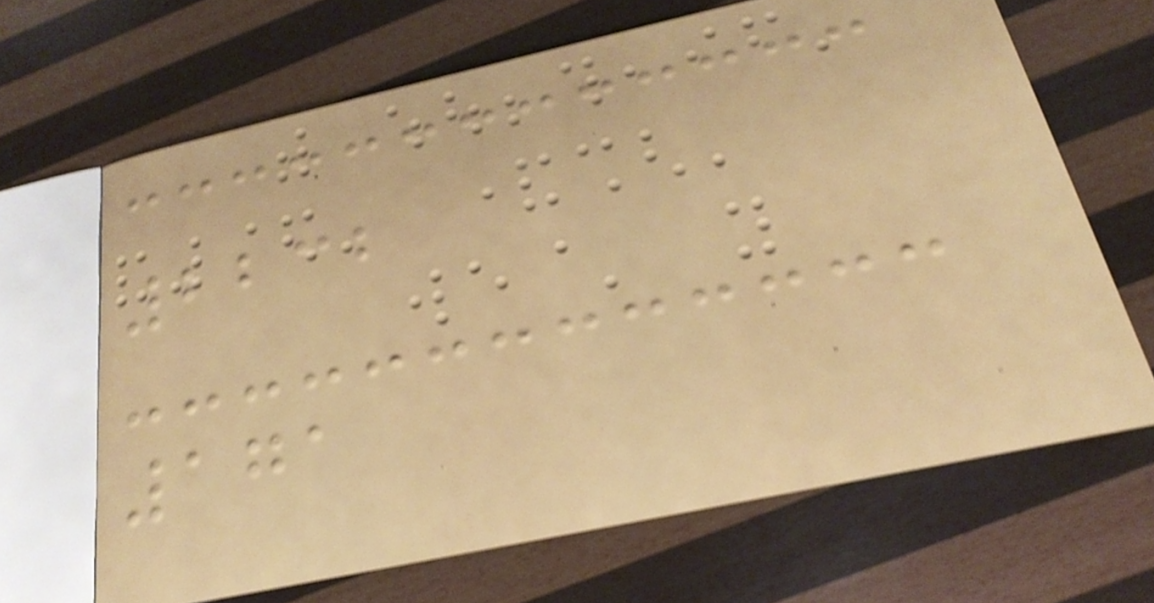2232
171
